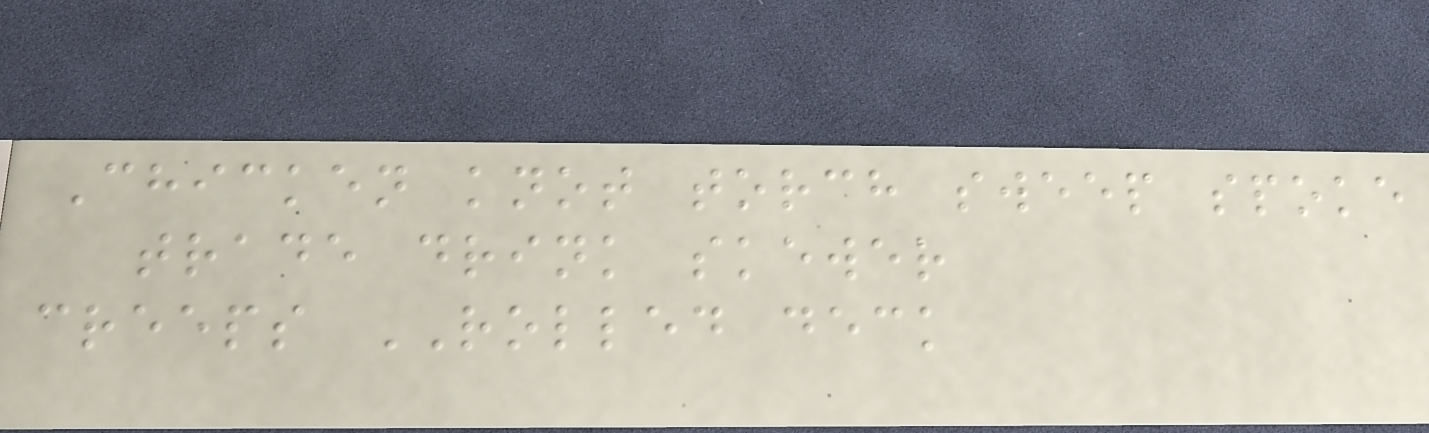Chicken knot torch sweep spoke
trade drink skewer
creeps ROLLED deck
